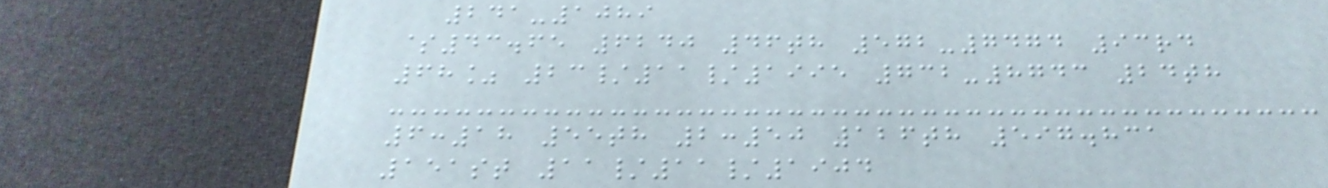241-1089
$43.65 6240 46th 572-7474 93rd
68% 23/11/1995 732-8743 24th
6:18 55th 2:50 126th 597.831
151st 11/11/1904
